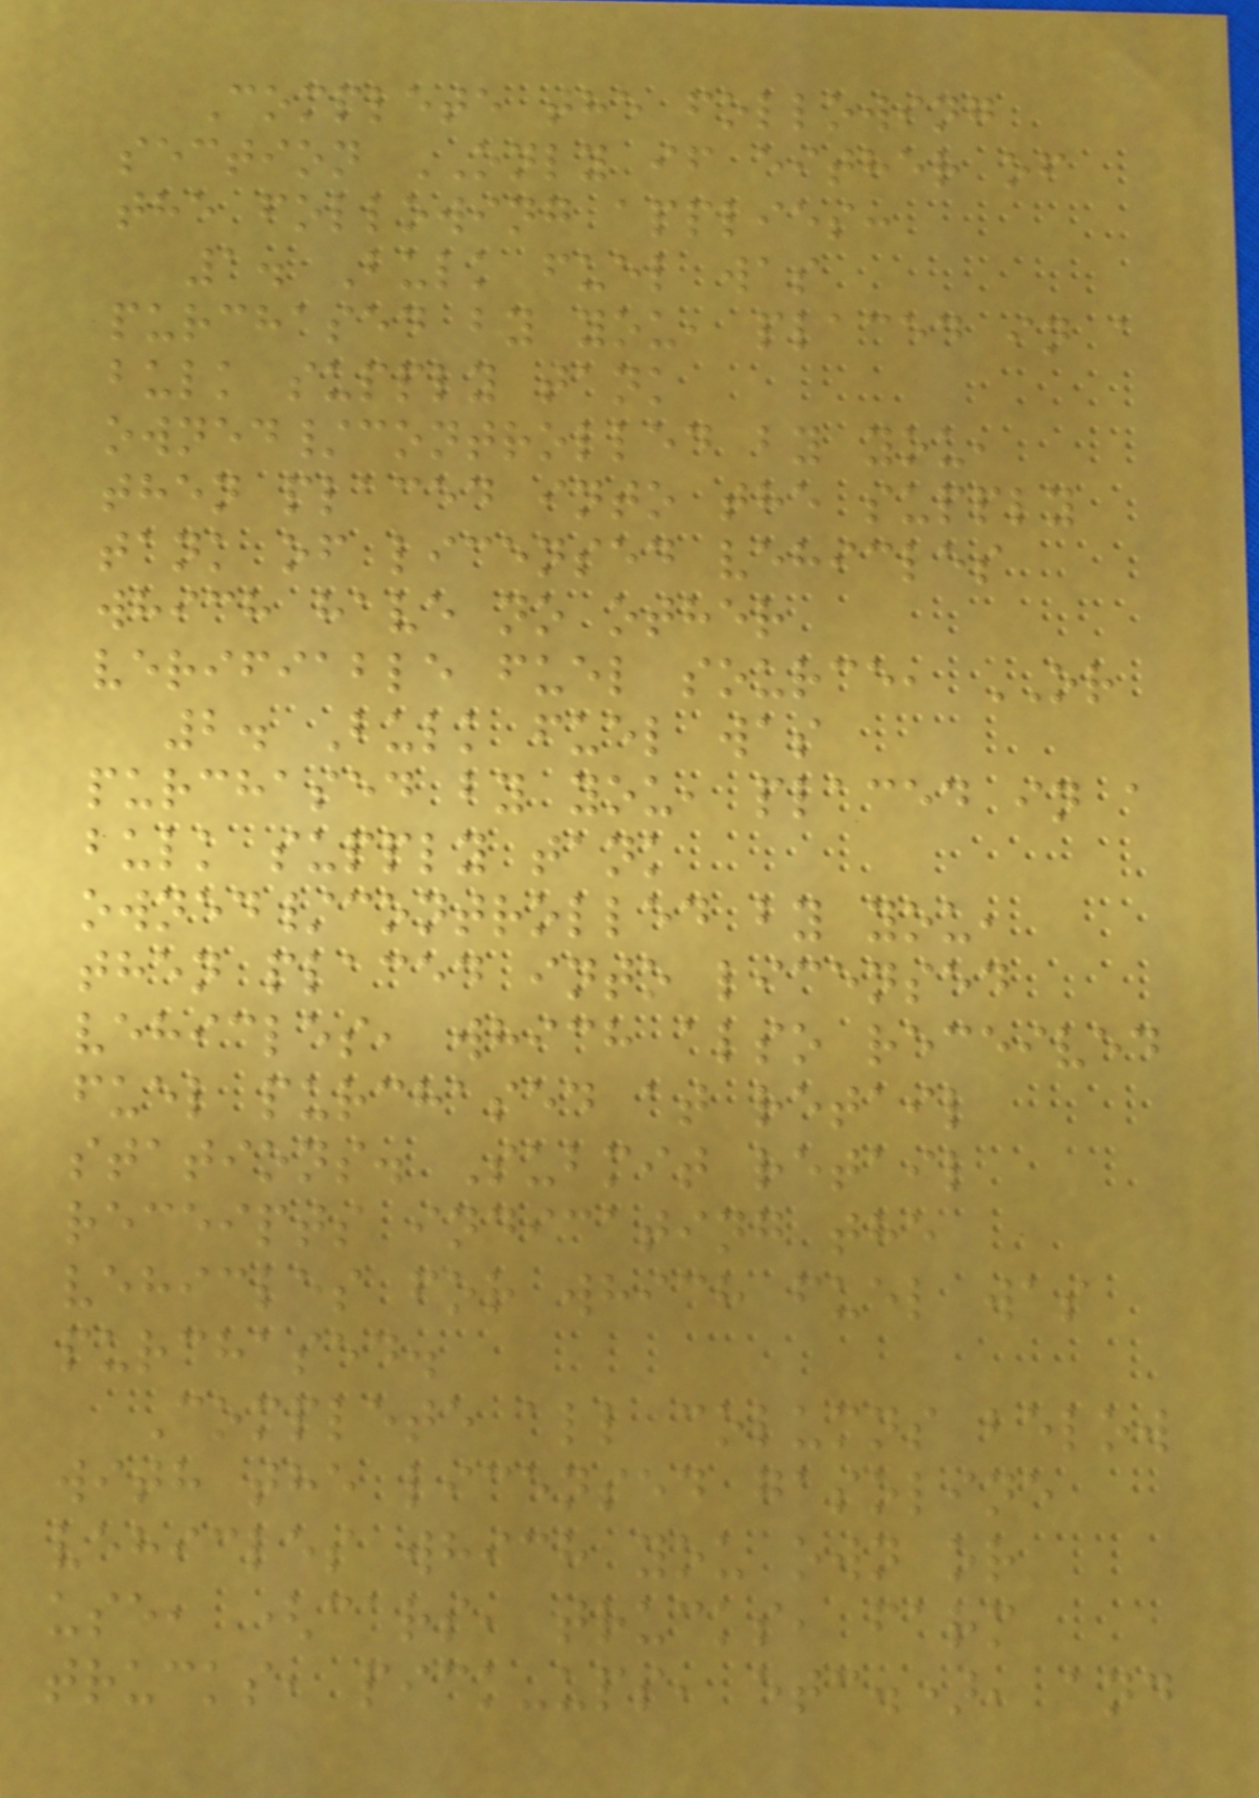Complete the following
section ONLY if either of
the following applies:
1. Bulk fuel was
purchased by you, placed in a
bulk supply tank
owned/controlled by you,
then placed into the supply
tank of licensed vehicles
which have no other
verifiable fuel source, OR
2. Bulk fuel was
purchased by you, placed in a
bulk supply tank
owned/controlled by you,
then placed into licensed
vehicles, which also received
fuel purchased at retail
stations. Submit retail
receipts indicating the
vehicles for which fuel was
purchased.
Complete all columns below
with the licensed gasoline
vehicles which you own or
use, (cars, trucks, farm
trucks, pick-ups, etc.), and
